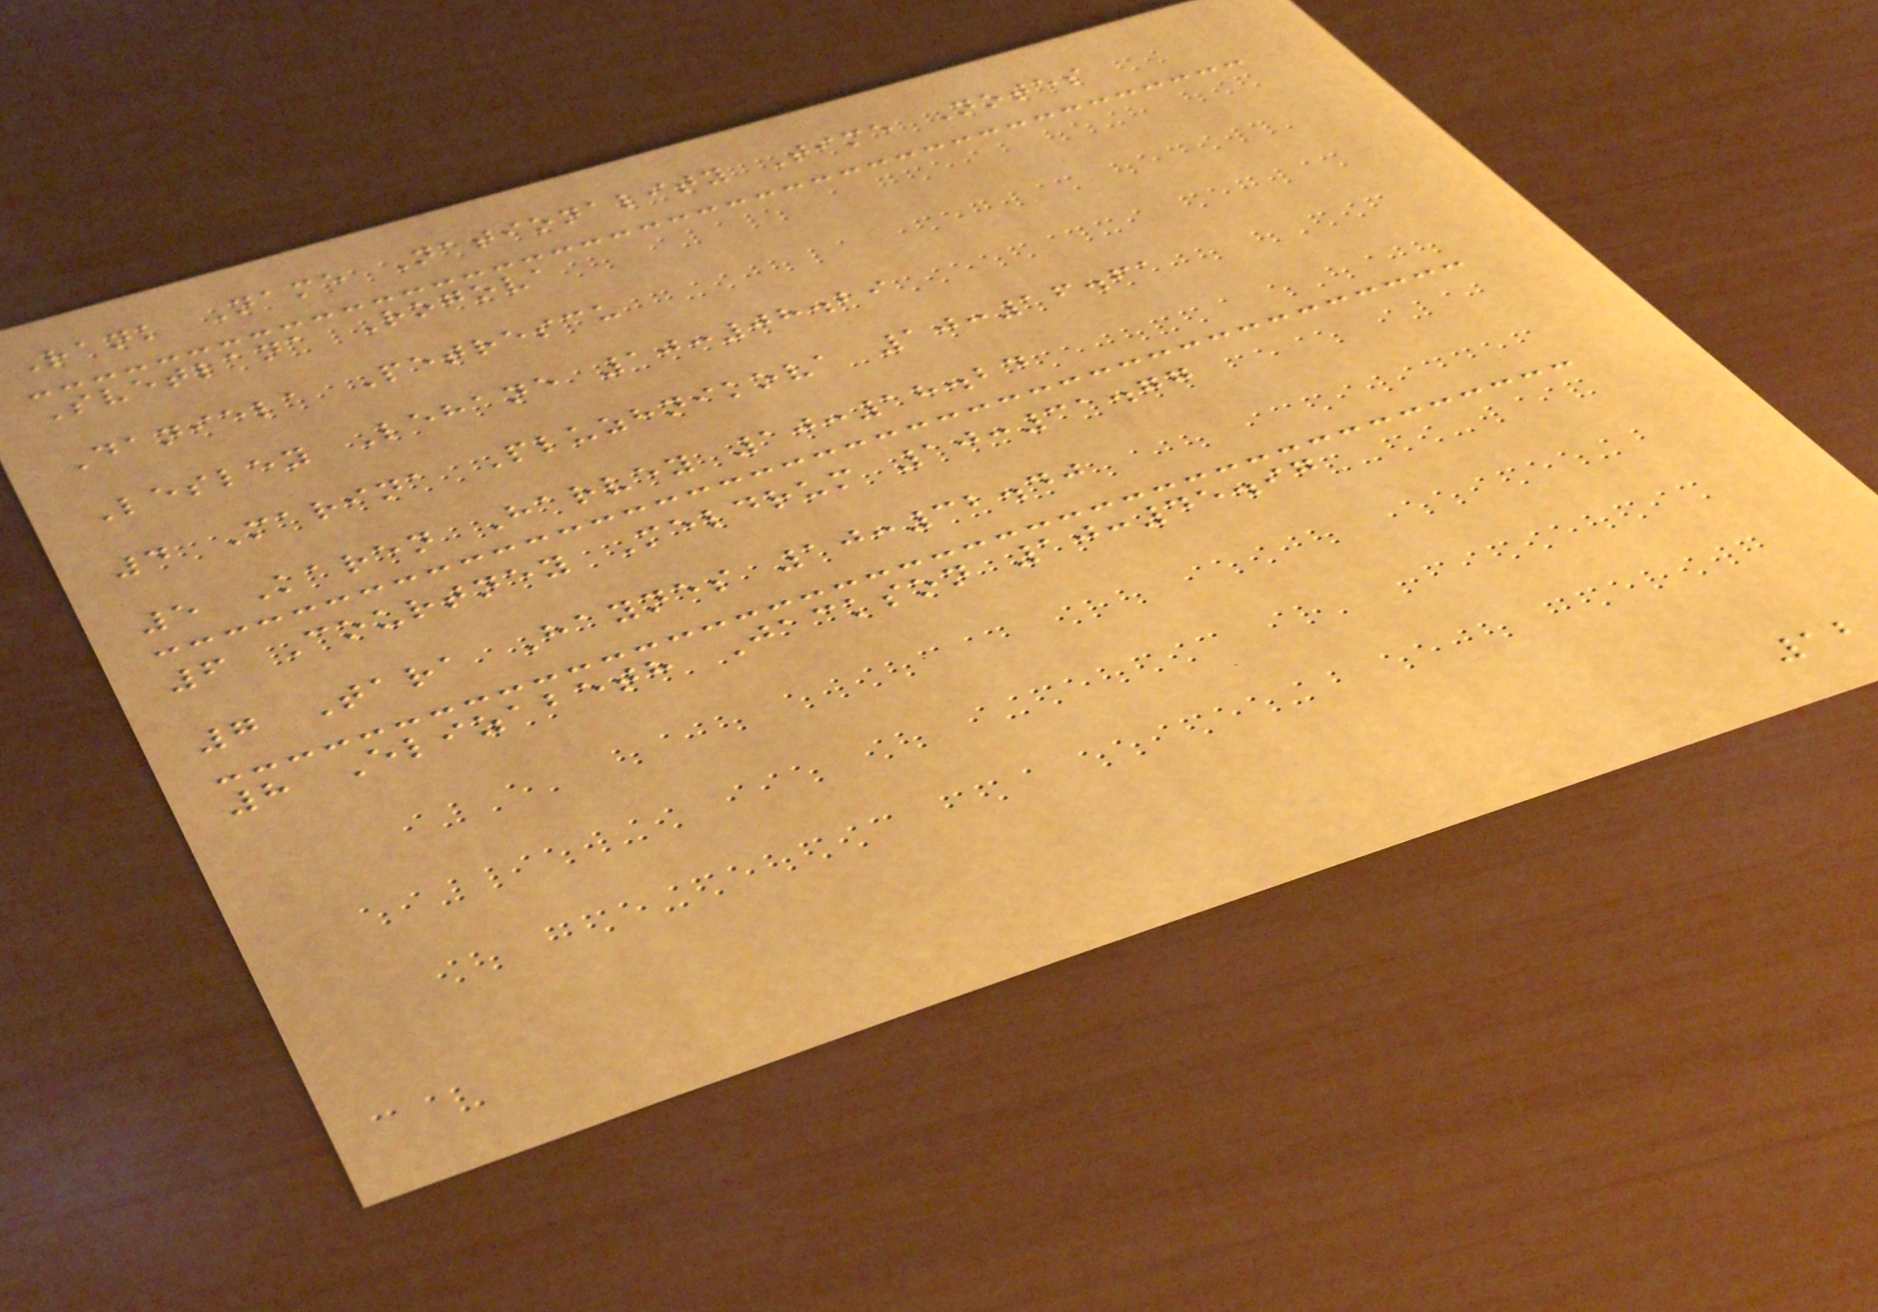Rank Name Nationality Time Notes
Svetlana Rogova
Daniela Petrescu
Lesley Lehane 10:08.29
4 Marina Pluzhnikova 10:16.61
5 Karen Harvey 10:18.24
6 Courtney Meldrum 10:31.77
7 Tara Haynes 10:32.40
8 Elizabeth Jackson 10:45.97
12
